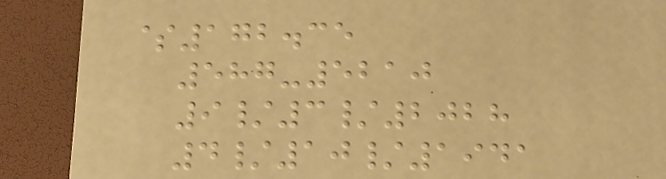$172.35
587-5210
9/3/2028
4/10/1941
